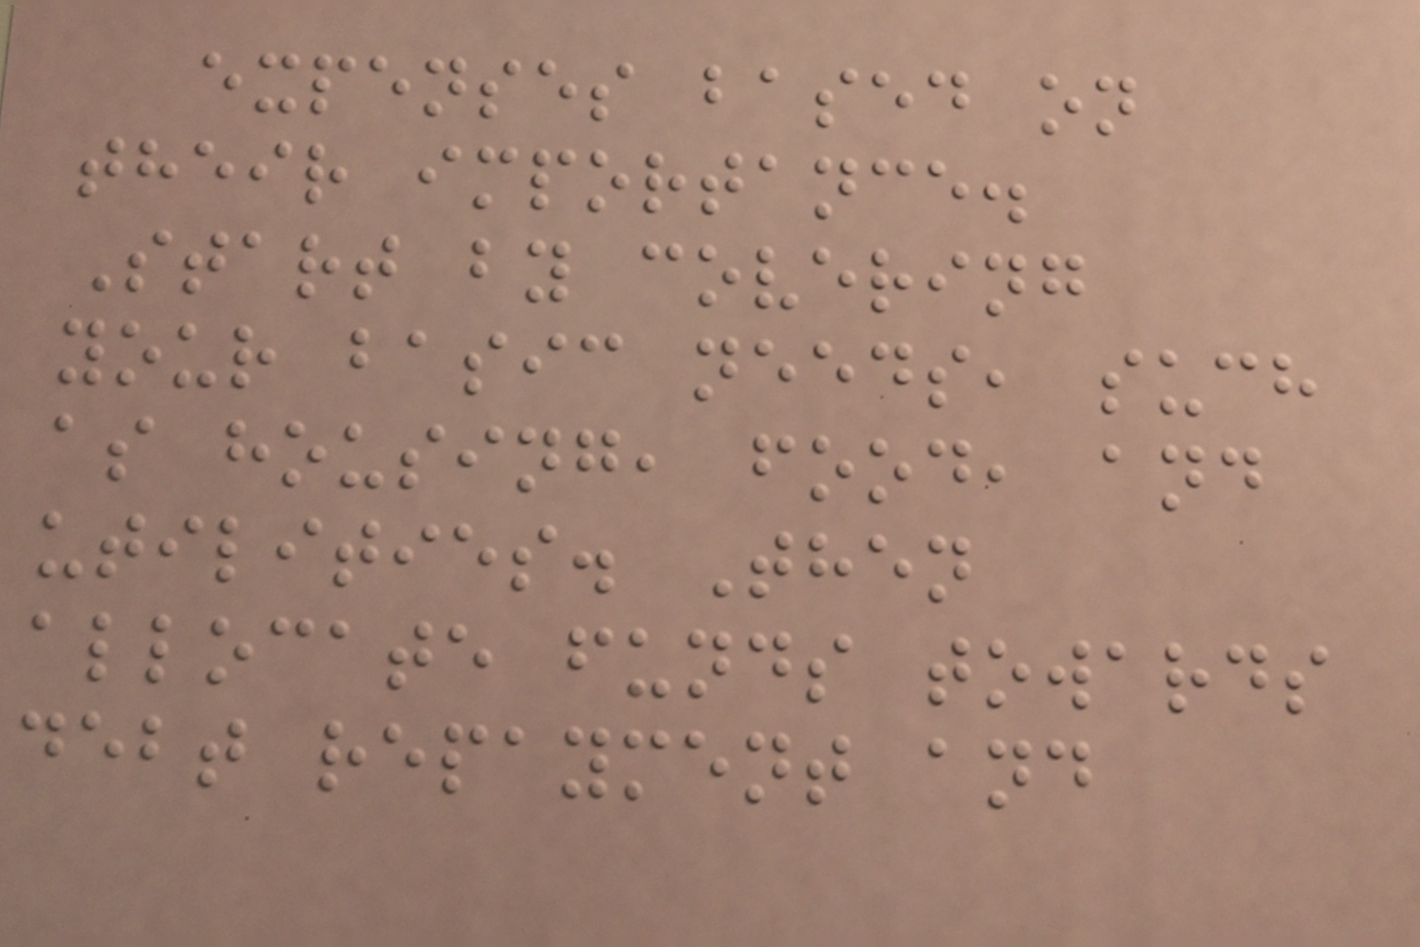expenses based on
their importance.
Start by covering
your basic needs, such
as housing, food, and
utilities. Then
allocate funds towards
debt repayment and
